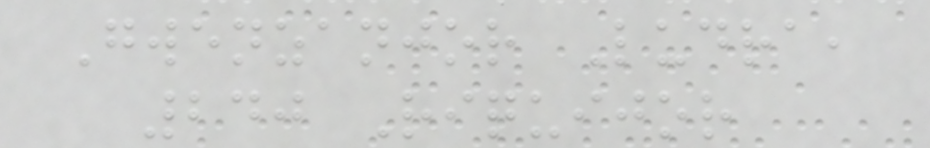Gwenzanjor Ludra,
240 Riquijor
